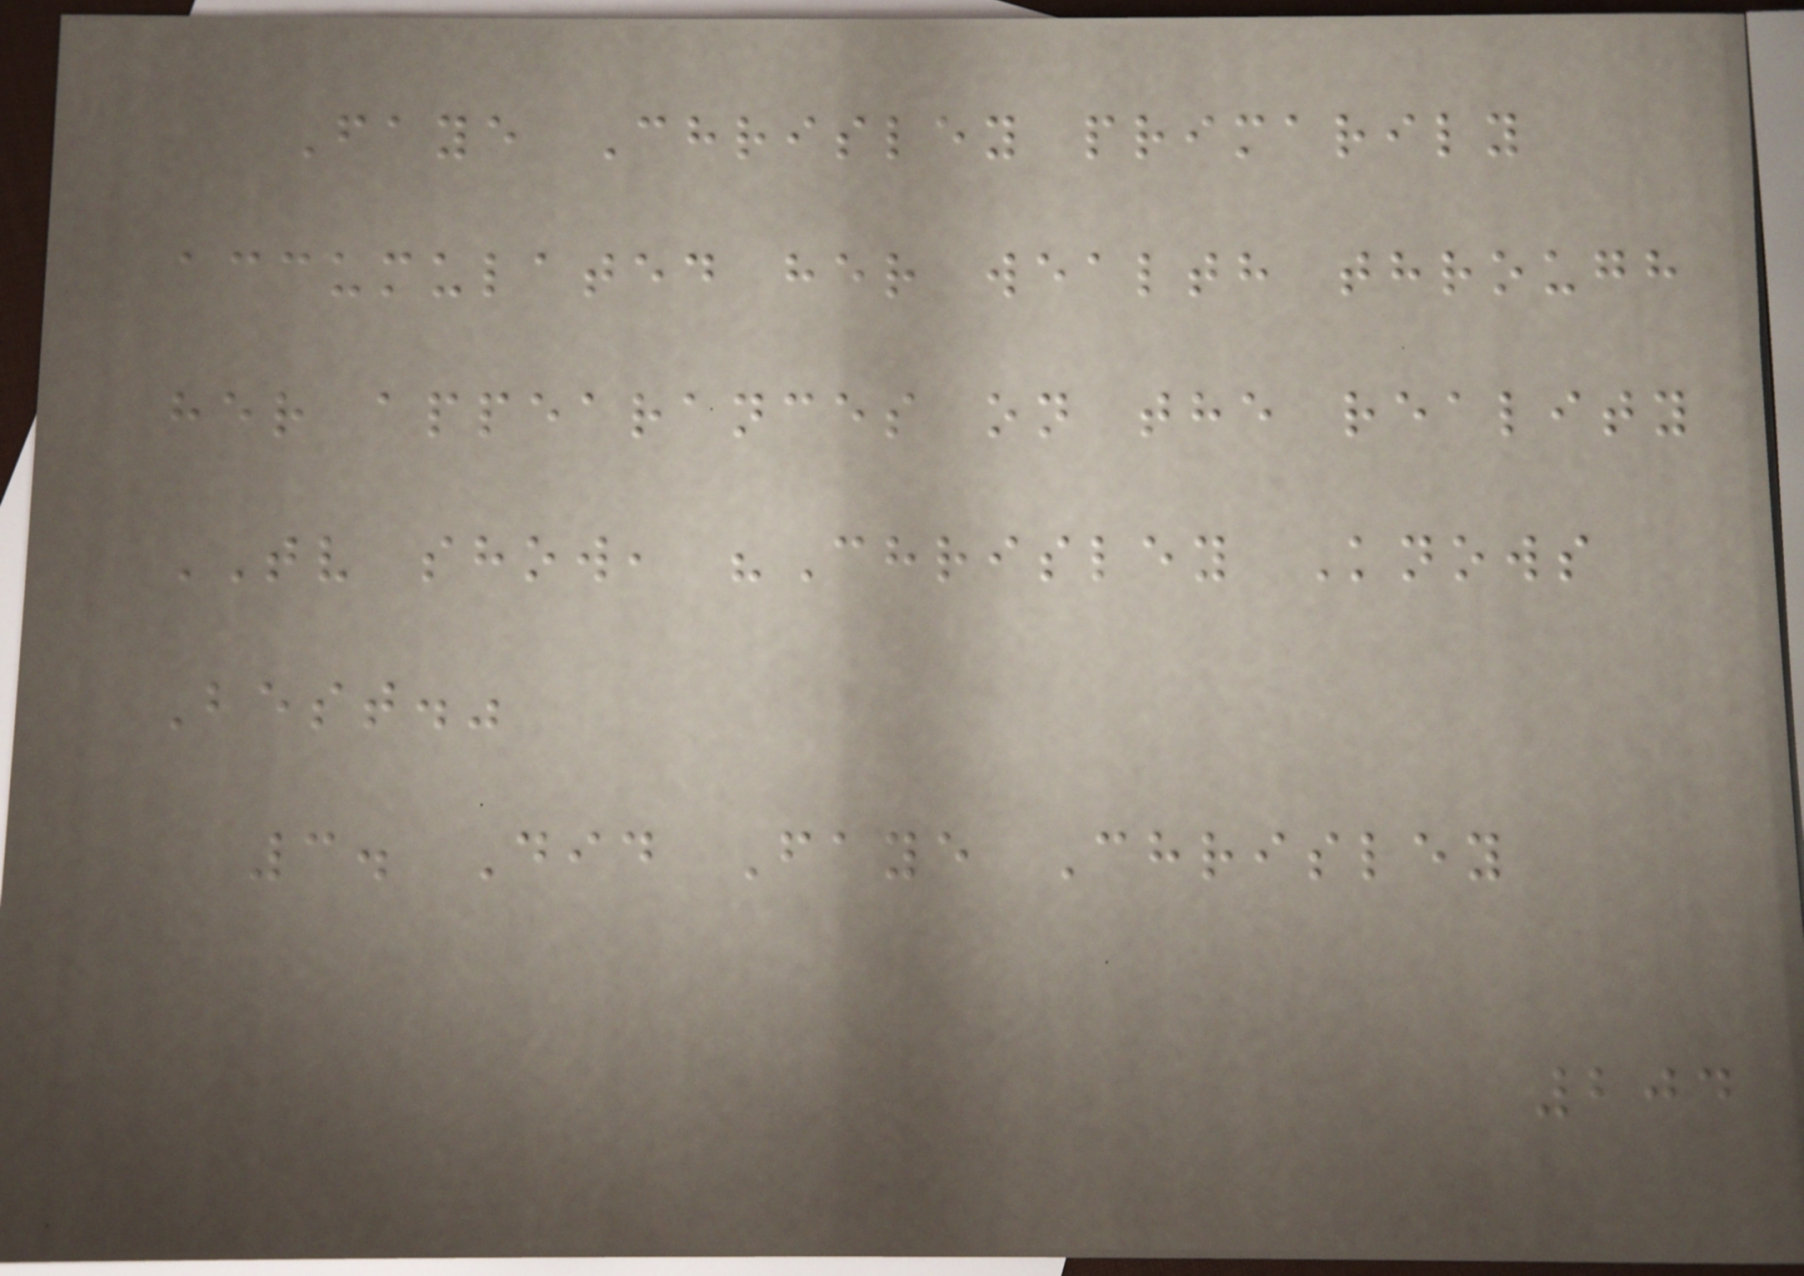Faye Chrisley primarily
accumulated her wealth through
her appearances on the reality
TV show, "Chrisley Knows
Best."
3. Did Faye Chrisley
204
